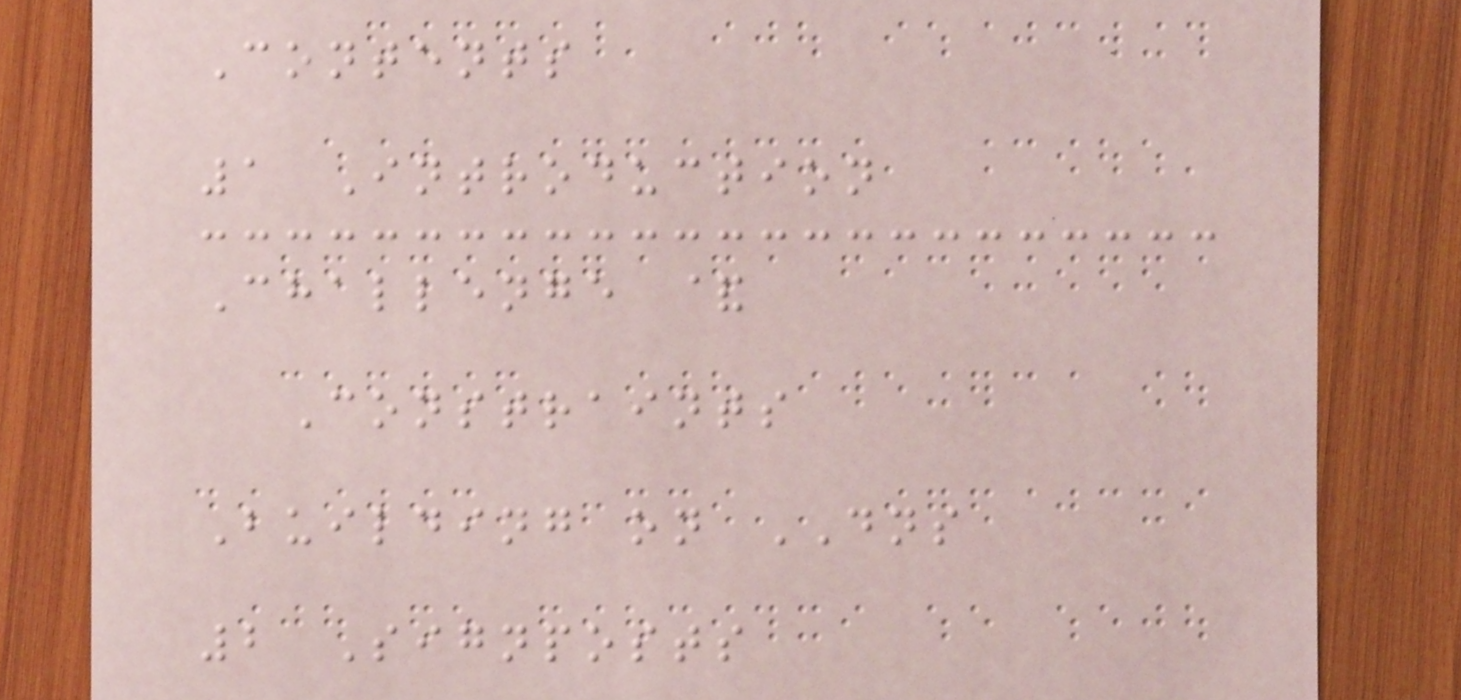Contents
1 Introduction
Challenge &
Constraints
Building on DNS
2 Signposts
